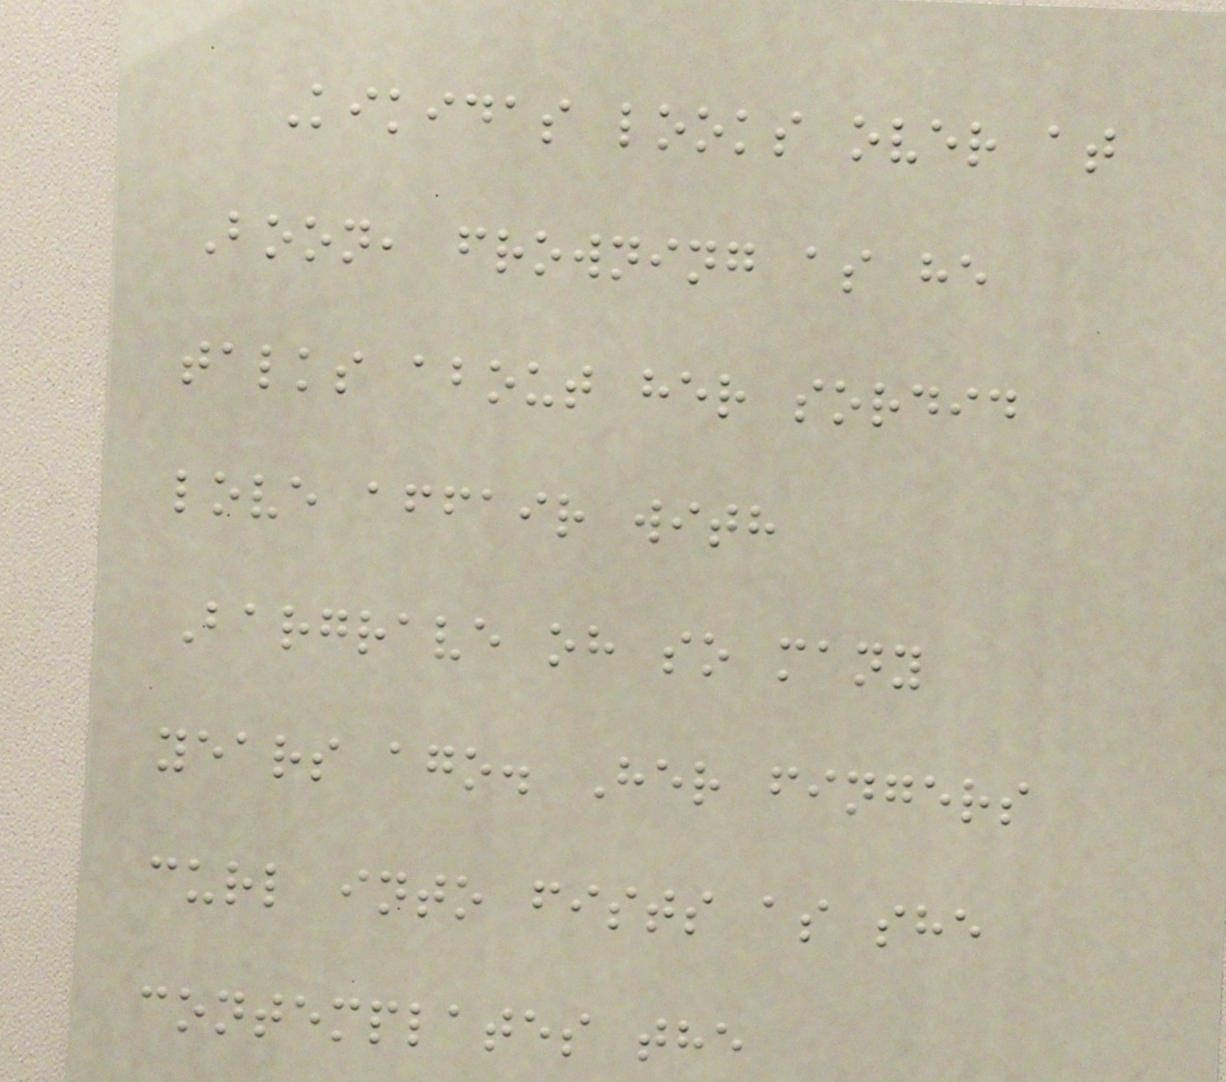Kikidas looks over at
Boon, frowning as he
talks about her sordid
love affair with
Bargrave oh so many
years ago. Her fingers
curl into fists as she
contemplates the
